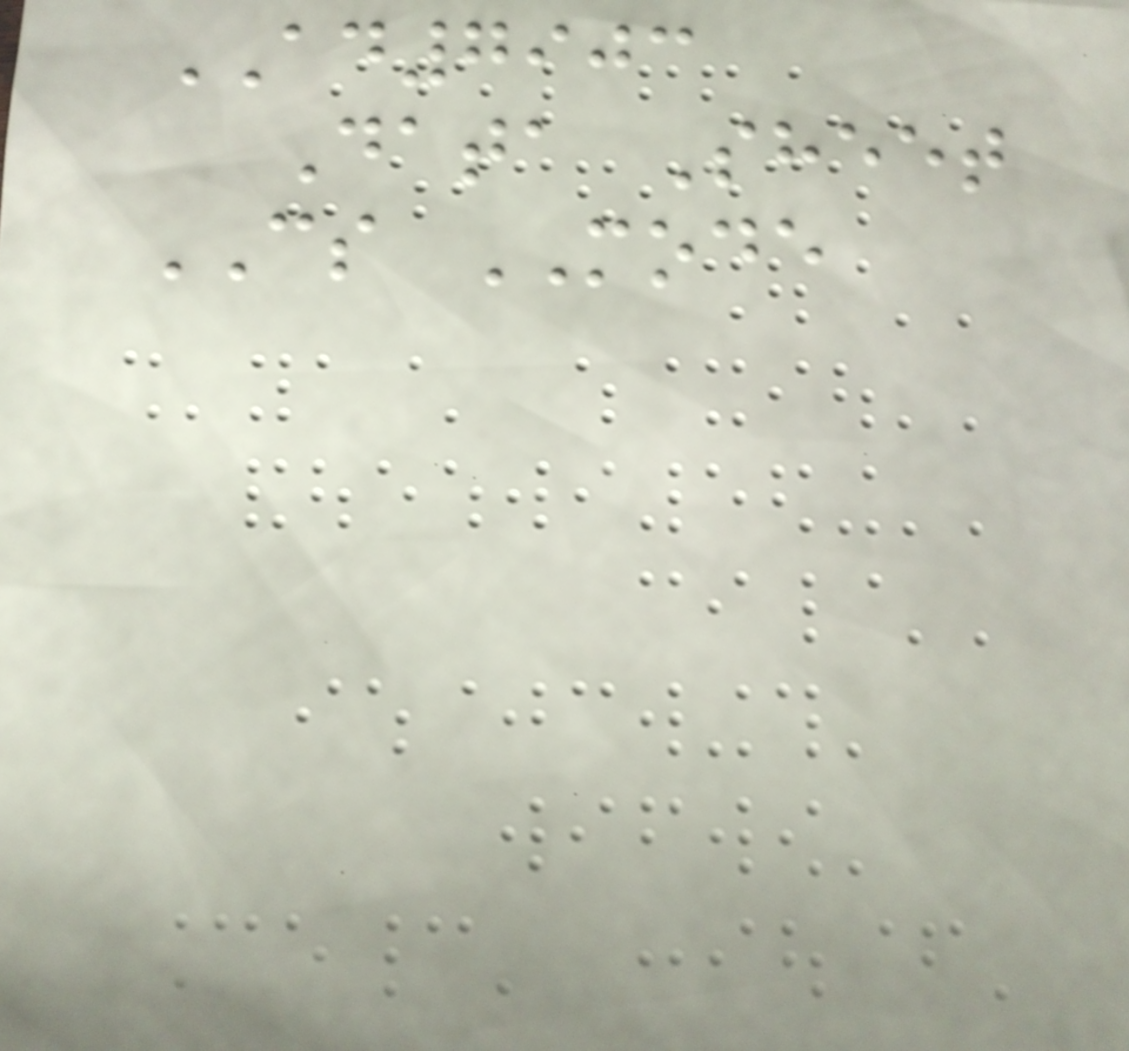AD7903
Data Sheet
CS MODE
